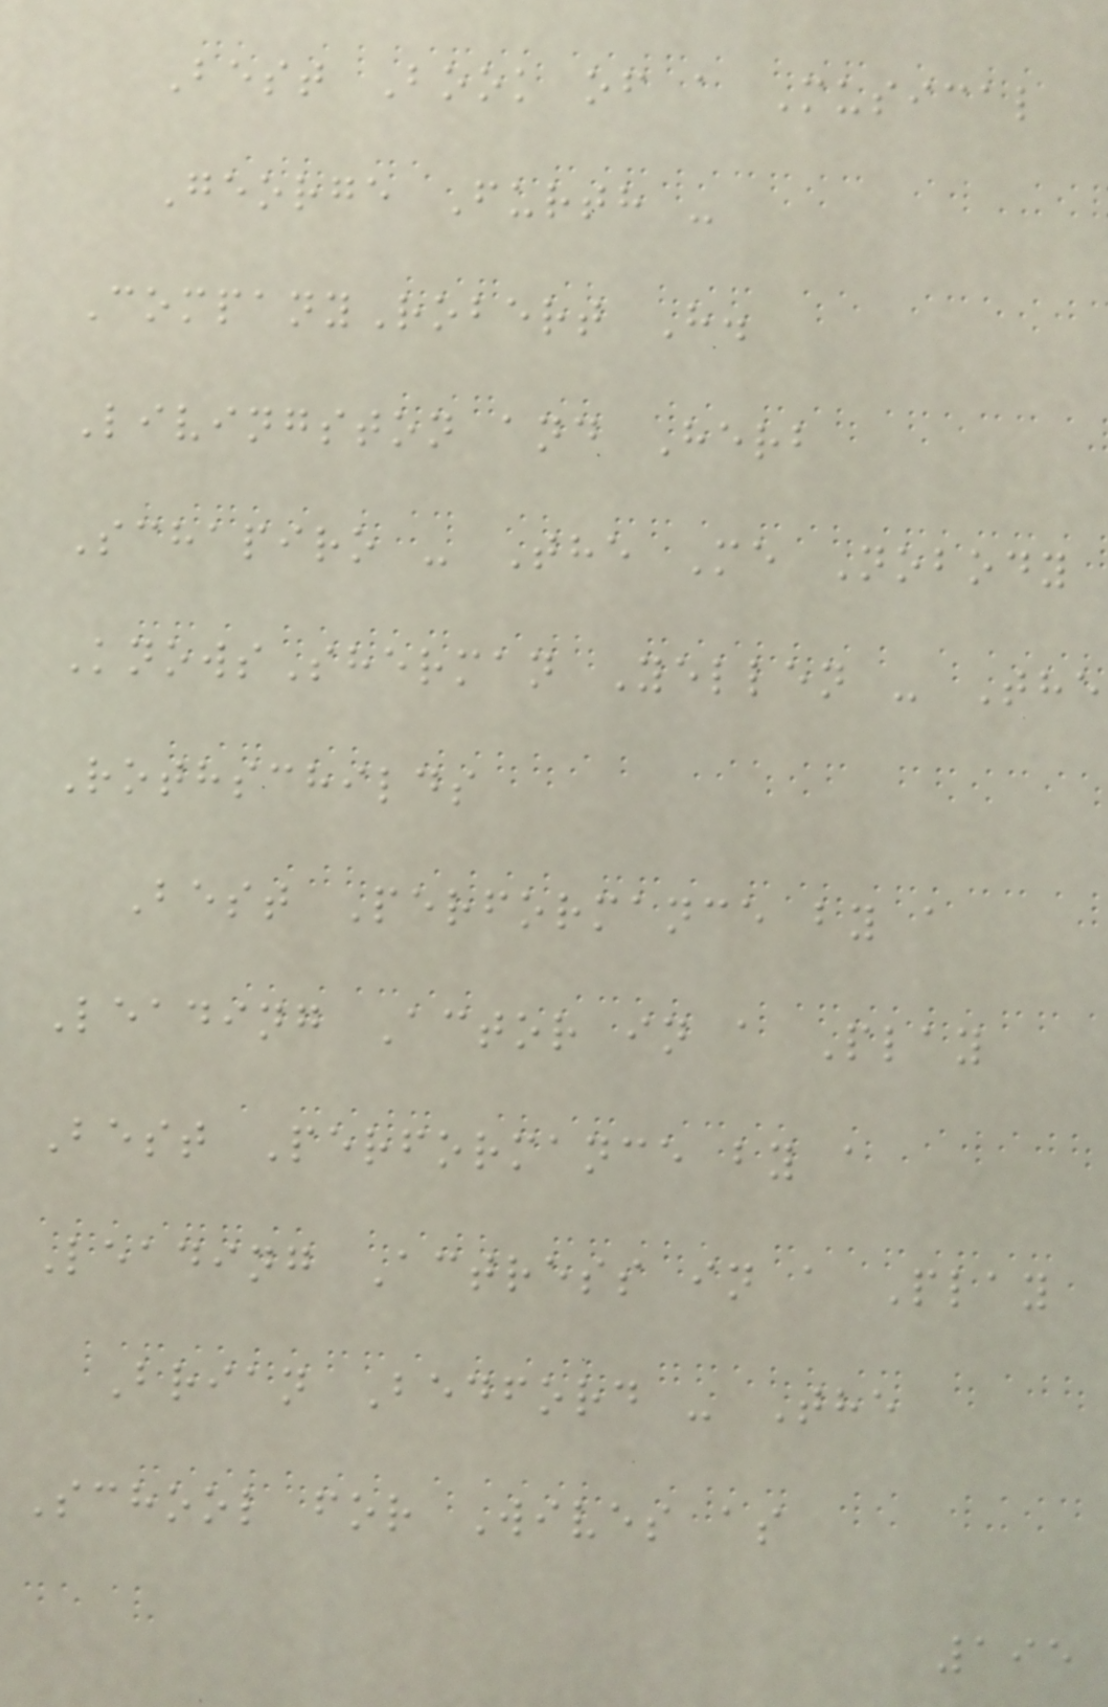Best Book of a Musical
George Furth -
CompanyRobert H.
Livingston and Herb
Schapiro - The Me Nobody
KnowsSherman Yellen - The
Rothschilds
Best Performance by a
Leading Actor in a Play
Best Performance by a
Leading Actress in a Play
Brian Bedford - The
School for Wives as
195
